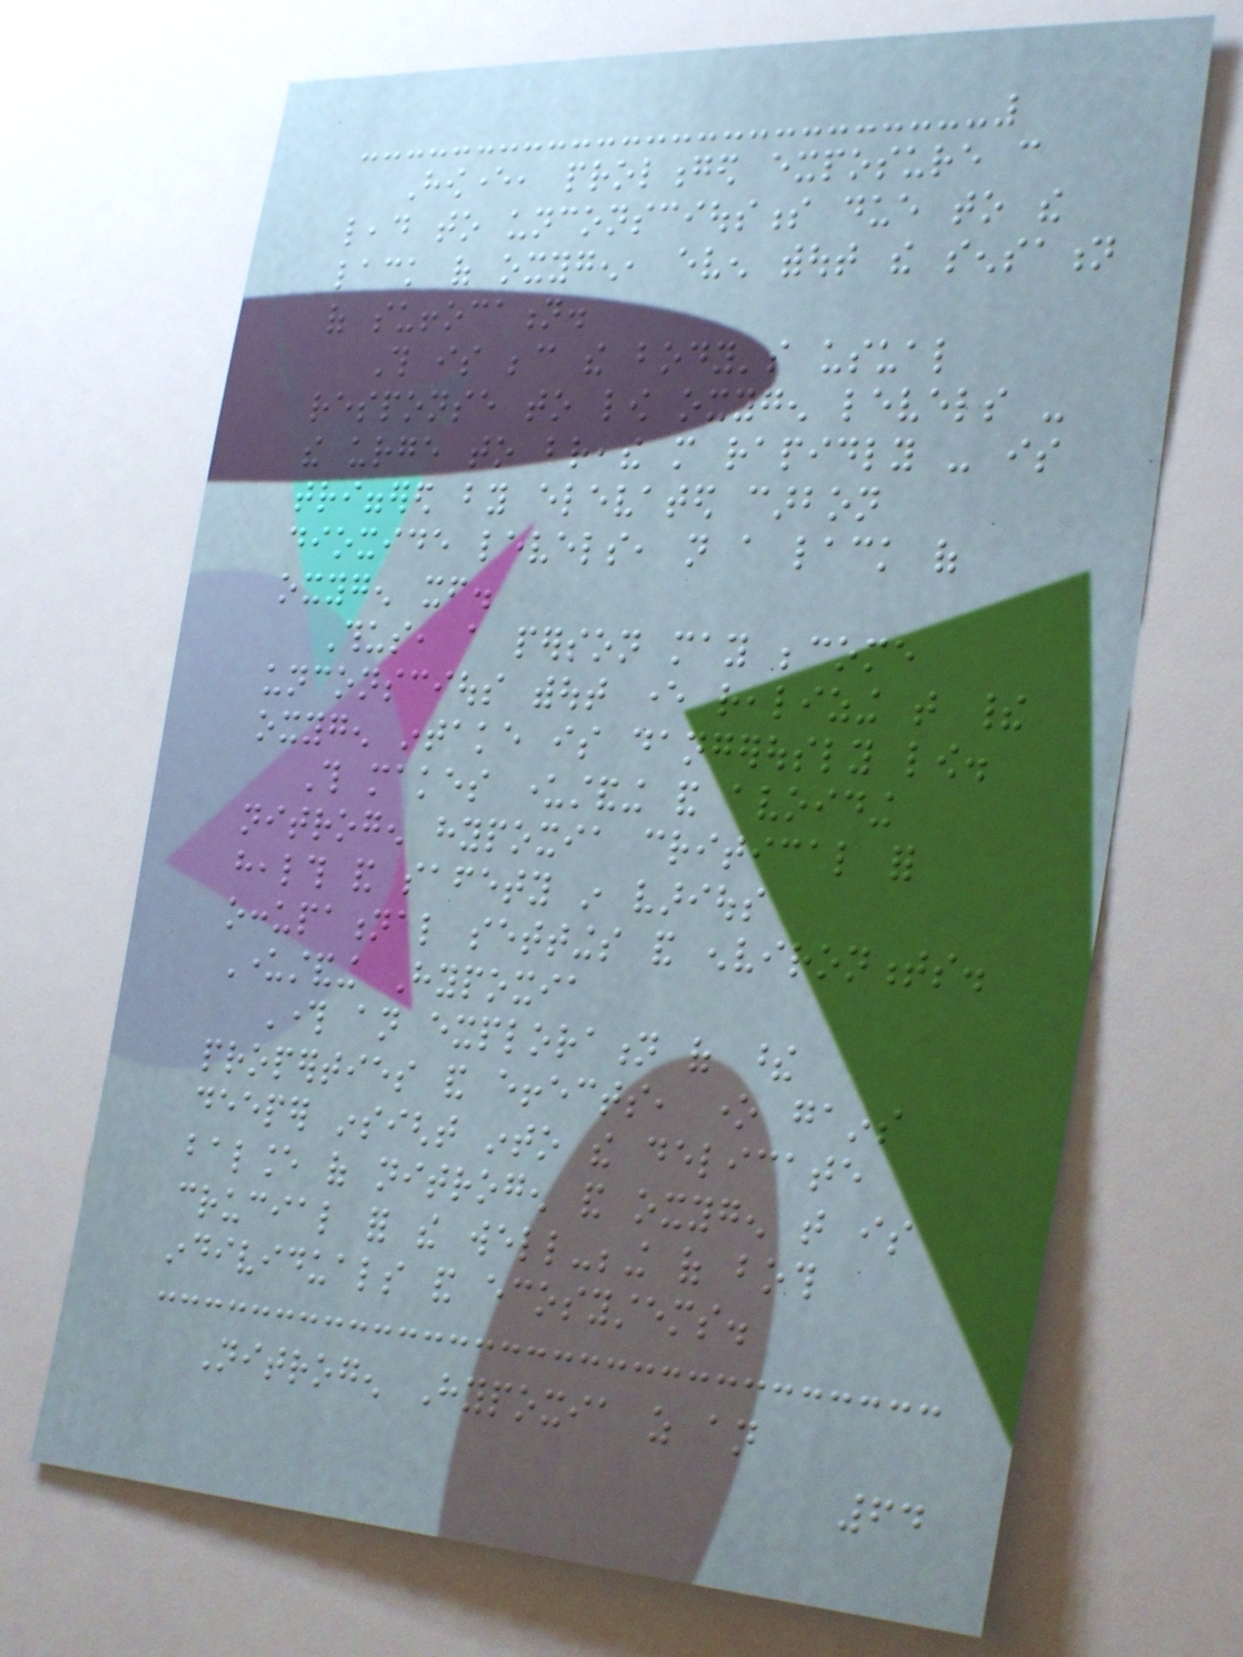However, prolonged exposure can
lead to unconsciousness due to the
lack of oxygen, even without the sensation
of suffocation.
This is because the body's usual
response to low oxygen levels -
the urge to breathe more rapidly - is
triggered by elevated carbon
dioxide levels, not a lack of
oxygen itself.
Thus, a person may become
unconscious without ever realizing that their
oxygen intake is dangerously low.
This makes understanding and avoiding
nitrogen hypoxia critical for
health and safety in various
occupational settings and environments.
Understanding Hypoxia
Through an exploration of these
properties and effects, one gains
deeper insight into the delicate
balance of nitrogen and oxygen that is
crucial for the well-being of both
individuals and ecosystems.
Nitrogen Hypoxia as an
64
